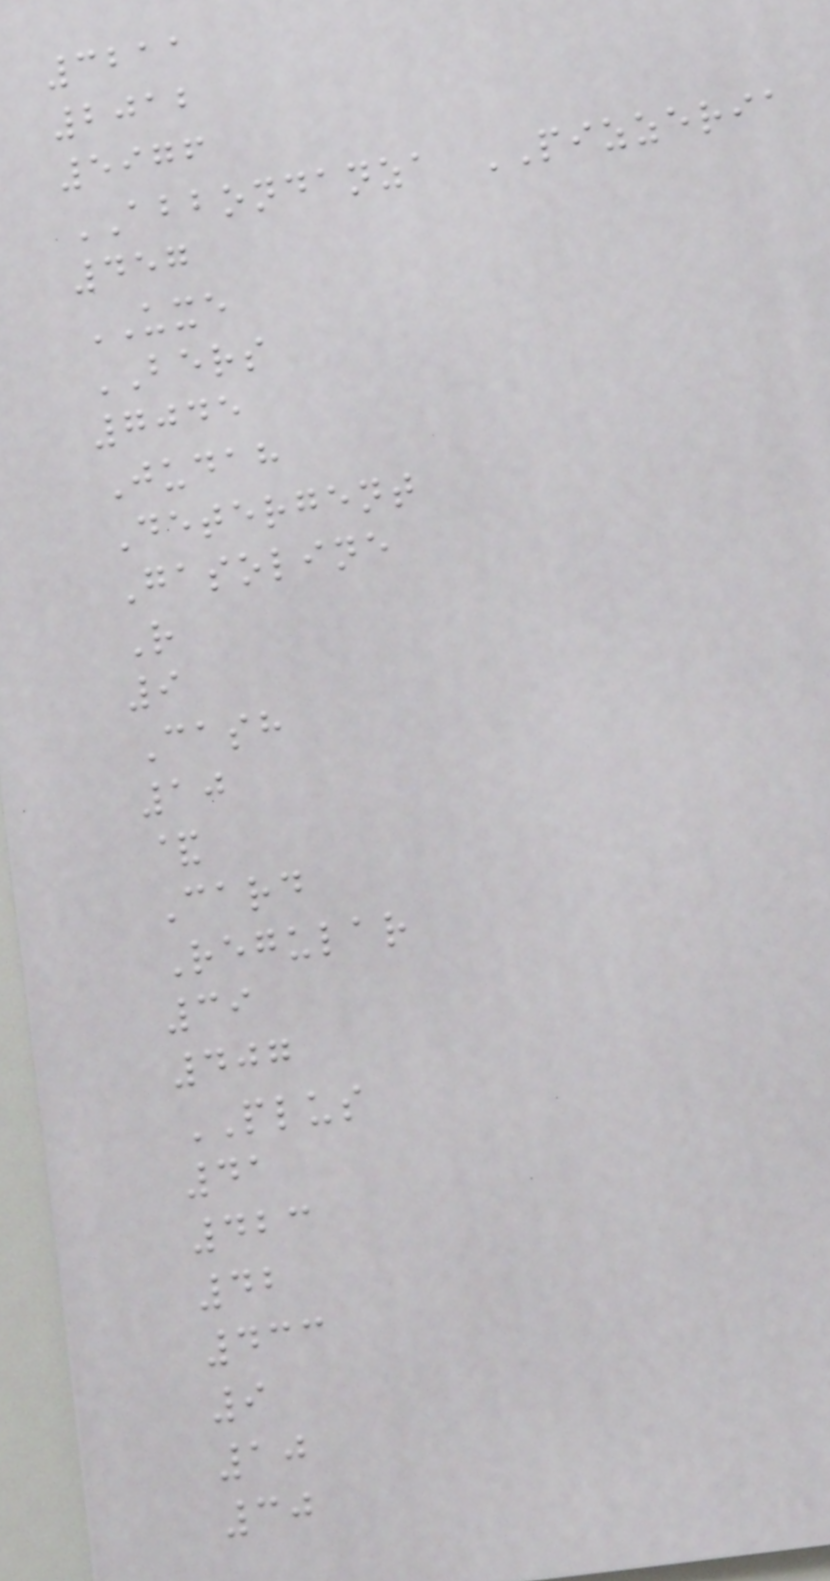3211
2012
5976
ABBONDANZA PIZZERIA
457
UXE
BERS
7045
Judah
Detergent
Gasoline
R
9
Cash
10
&
Card
Regular
39
407
PLUS
41
423
42
433
9
10
30
